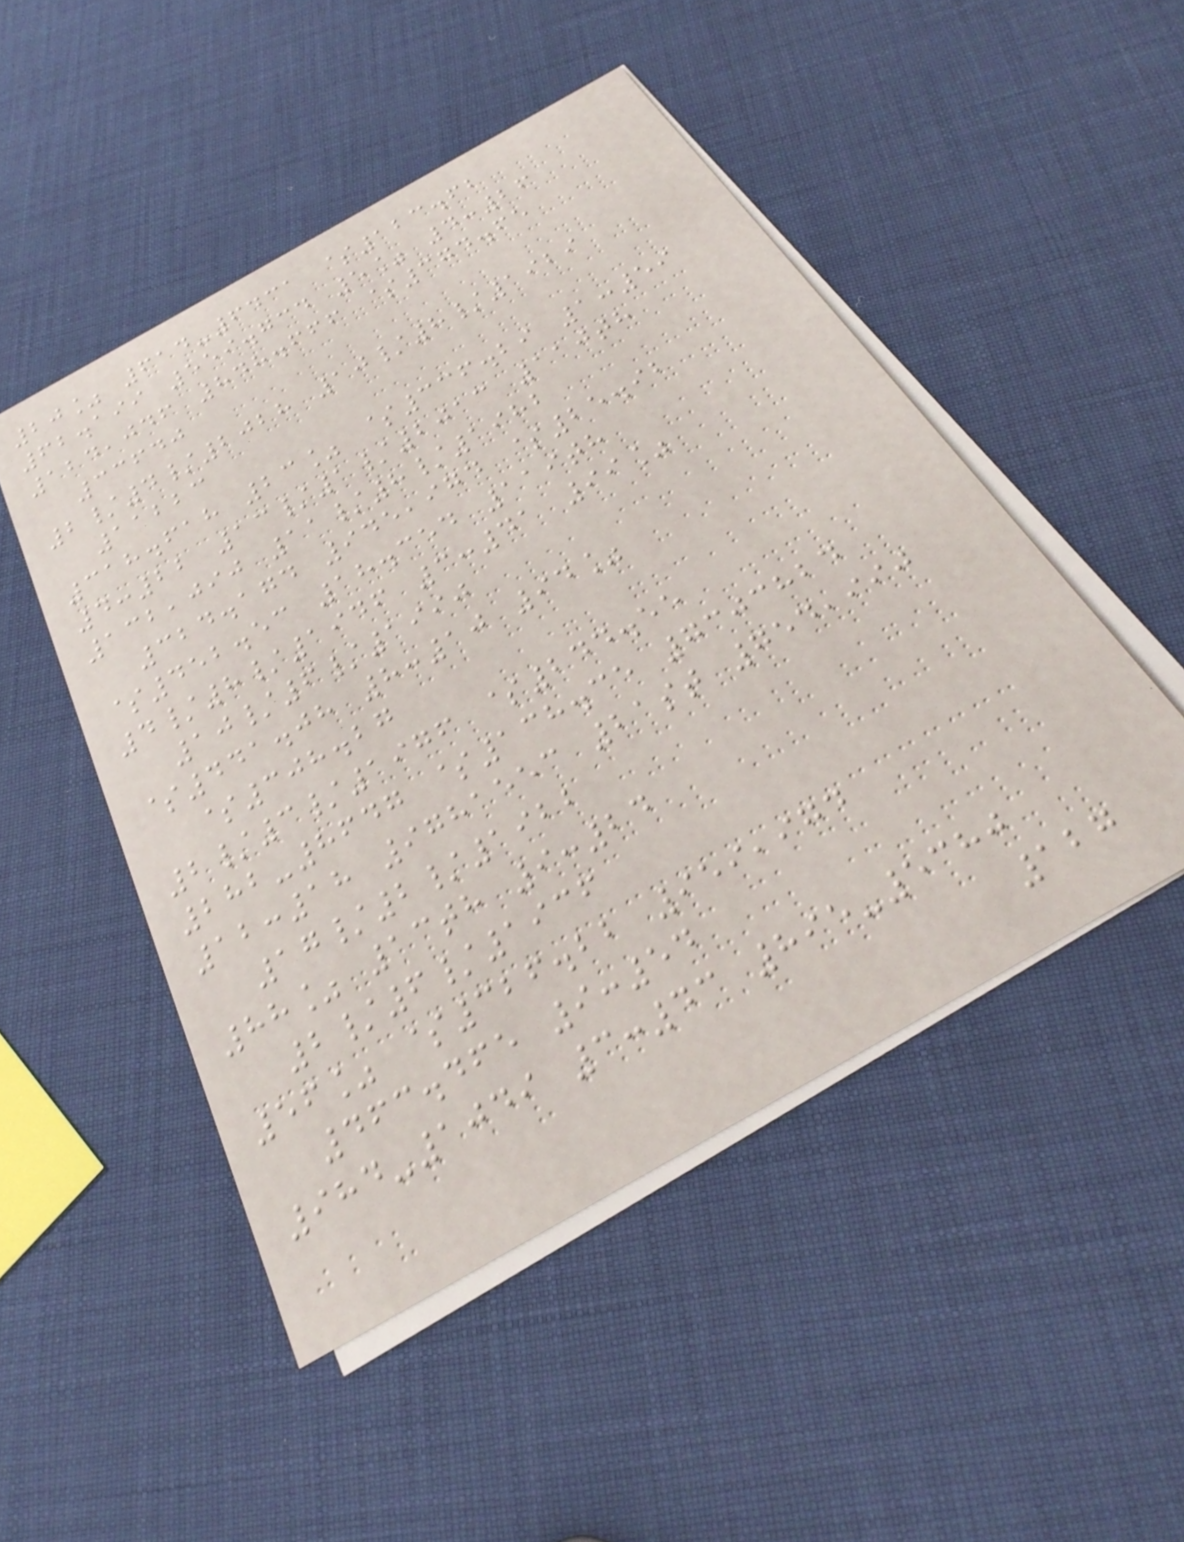20% 614-6431 $123.62
62.199 559.734 5% 4:26
124,046 848.666 $374.65
33640
2/4/2028 10/8/1929
11223
318.618 23% $336.29 1:59
4:22 13/1/2013 110th
132,090 11/8/1982
324.174 945,974 $25.92
$452.53 18.354 119th
4/8/1946 3:41 99%
10/6/1990
$441.08 8:10 94%
$308.27
2/3/1976 $244.55
282-8647 $138.35 7303824
12:18 9781553 21st 754,990
17/2/1922
88% 13th 9:24
2/6/1936
56% $326.22 959,974
463.465 9:54
984-1049 3:43 895-5380
127
